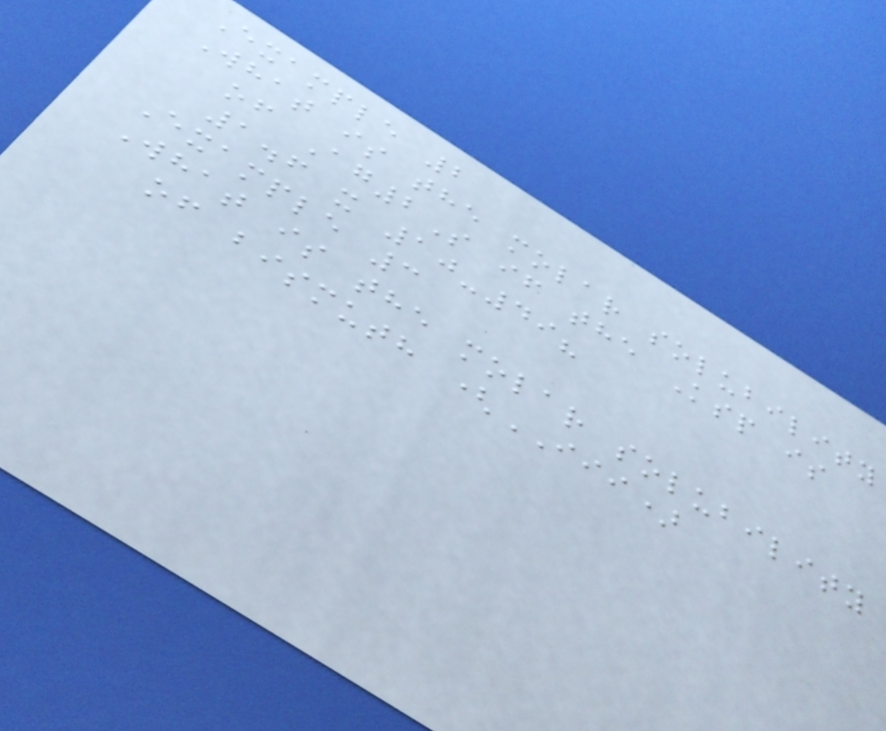Example 2
What is the molar solubility
of Ag2S if the Ksp is
1.6 x 10-49?
Example 3
What is the molar solubility
of bismuth (III)
